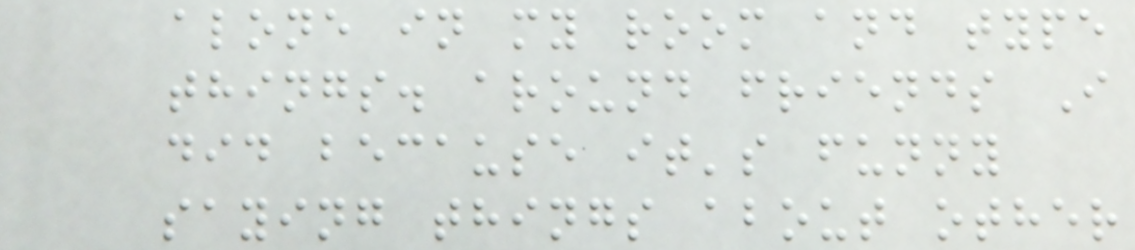alone in my room and type
things. around friends I
did because it's funny
saying things about other
